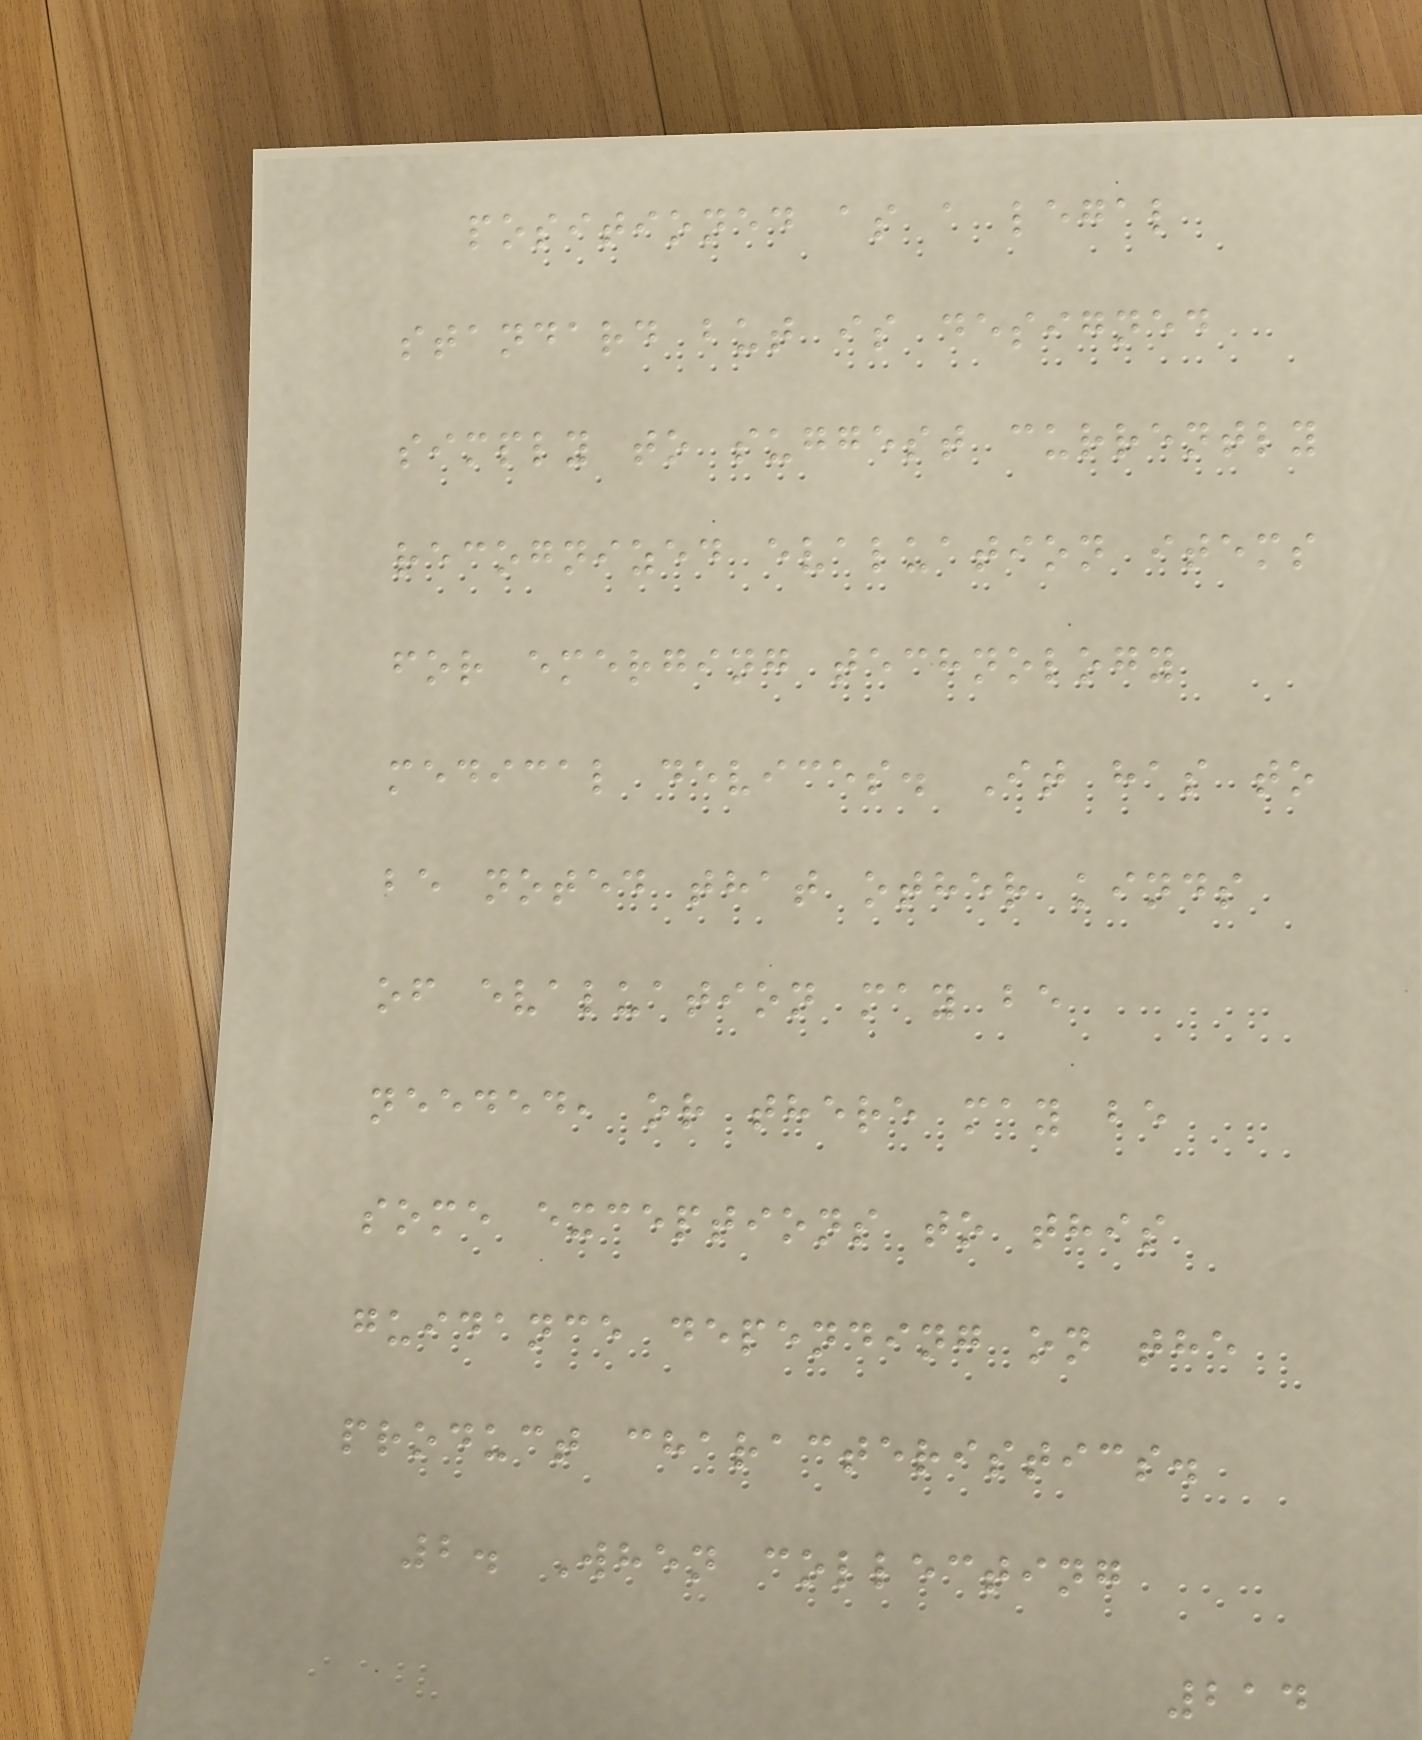positioned as a legal
standard but is designed
simply to suggest currently
recognized evaluation items
for emerging technology
medical devices. It has to
be noted that other kinds
of evaluation may be
needed, or there may be
some exceptions to this
guidance depending on the
product characteristics.
2. When collecting
214
